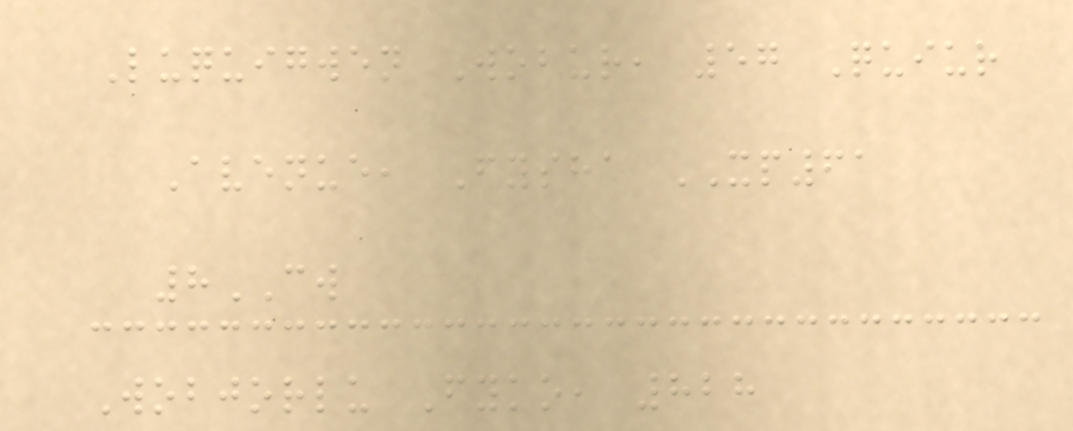Luquigwen Wobur, 57 Quiur
Avenue, Fysha XP61
8CW
Wobjorlu Fyko, 828
